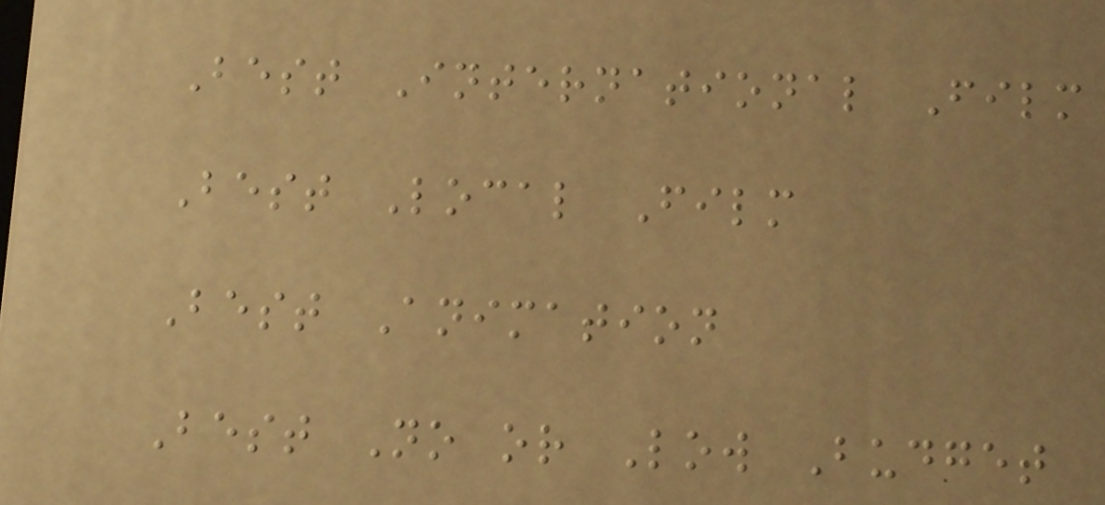Best International Film
Best Local Film
Best Animation
Best No or Low Budget
